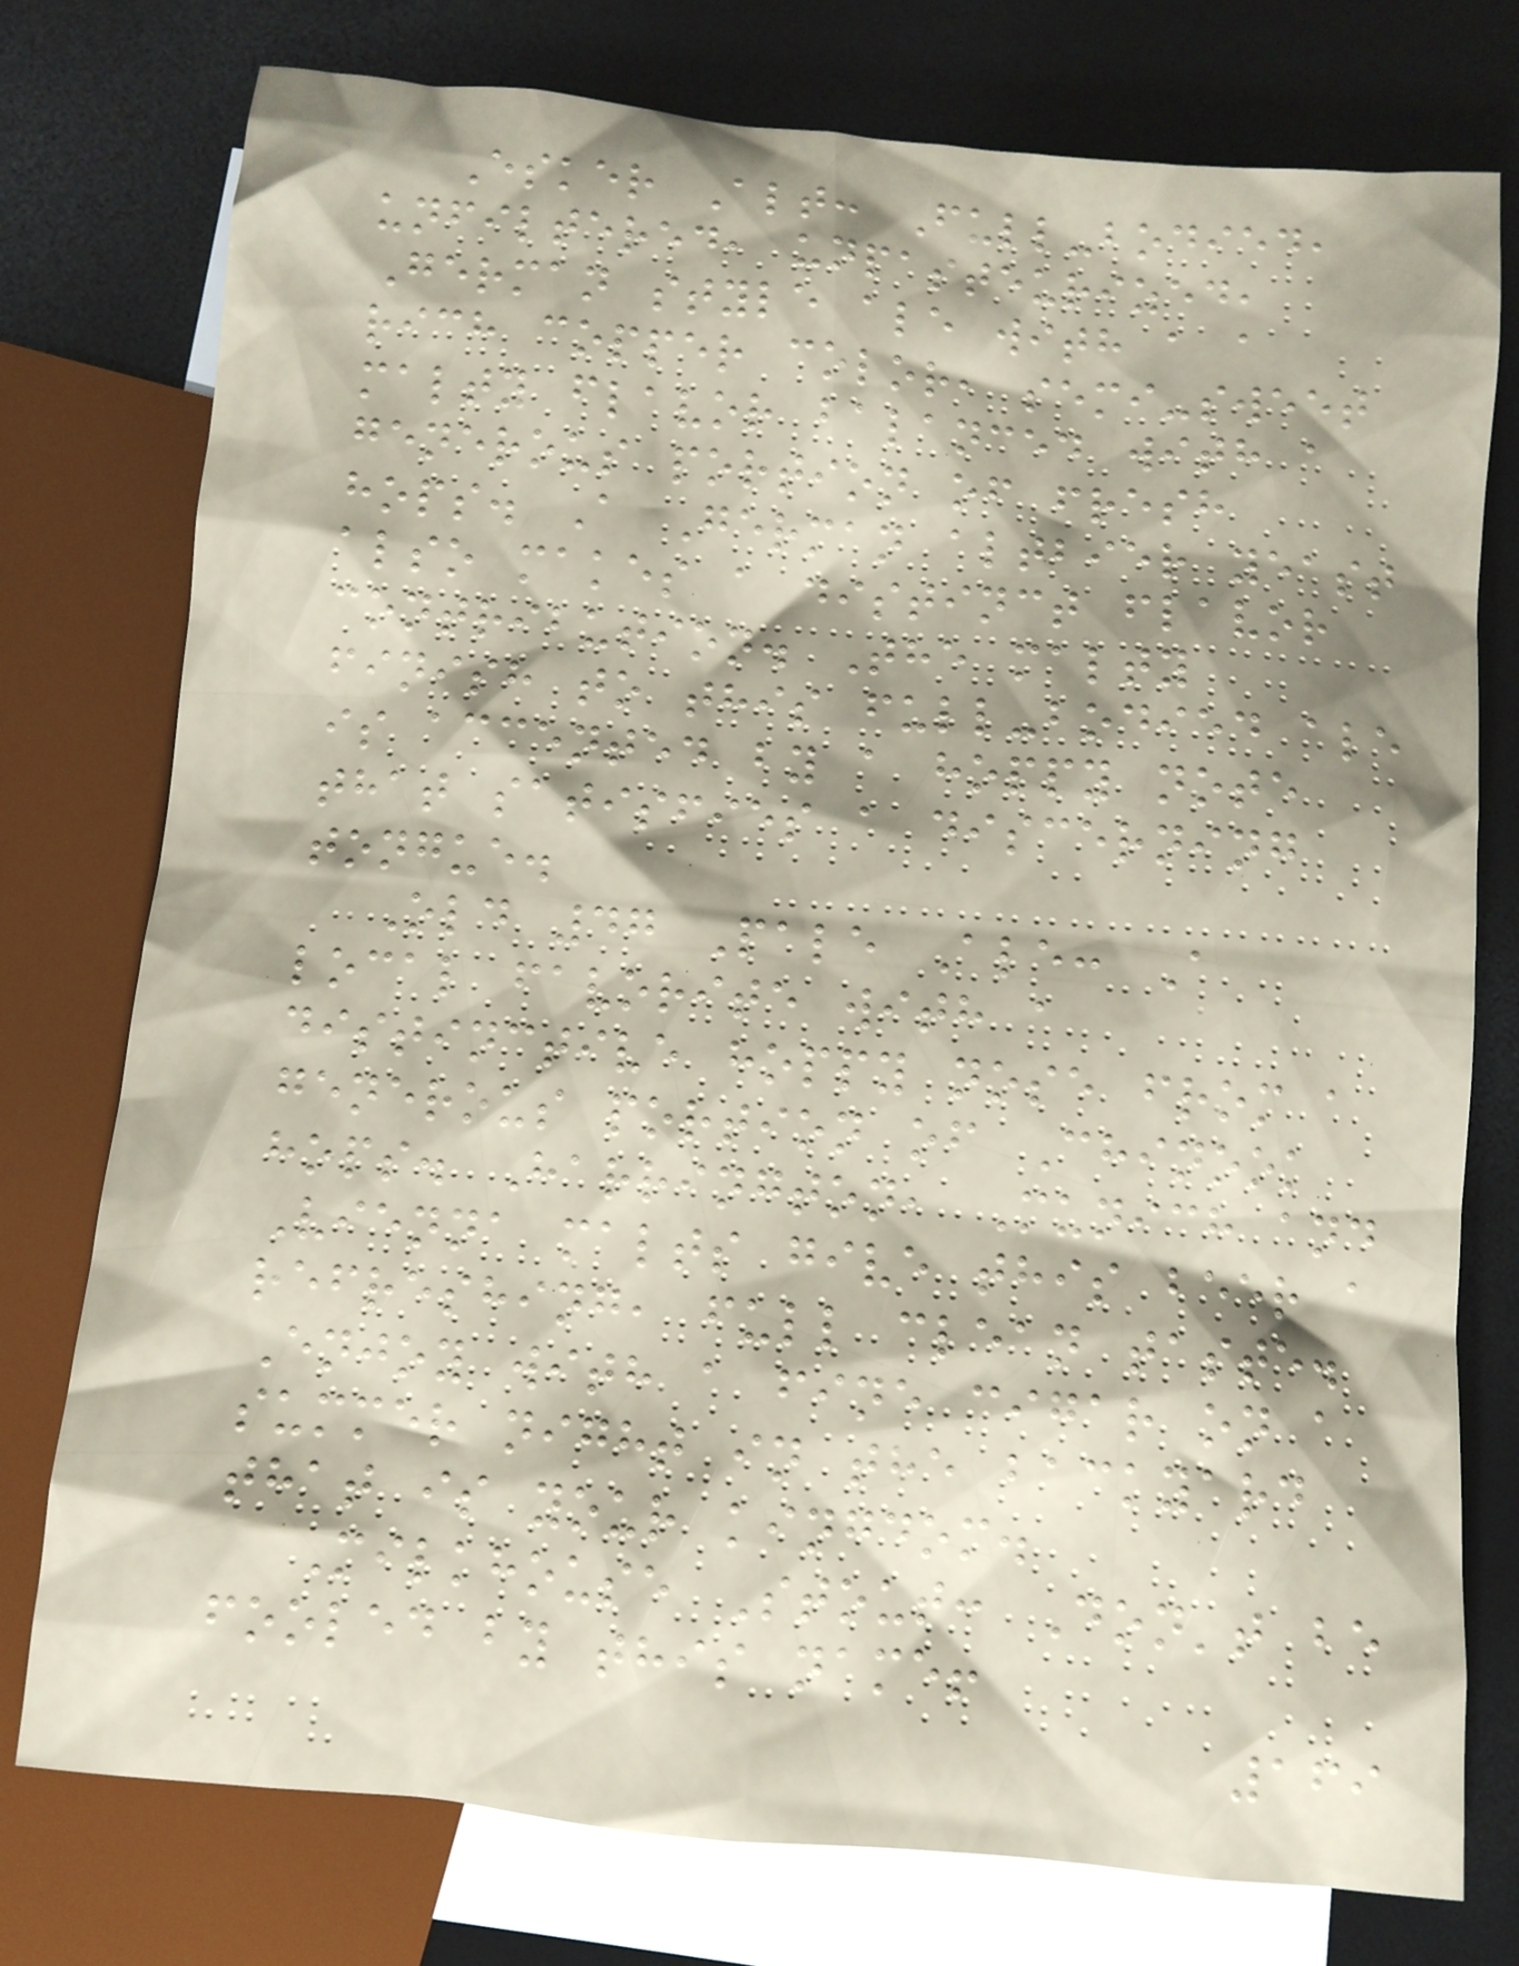Esker Alt: Full-bodied,
unfiltered, unpasteurized,
German style ale with a a
rich copper color, semi-sweet
malty flavor balanced with a
generous portion of fresh
hops. A German altbier yeast
also makes a distinct flavor
contribution. The malty
finish to this full-bodied ale
is accented by a hoppy note
that satisfies a discerning
tongue.
Old 47 Pale Ale: A
local favorite with a
distinctive hoppy nose from a
generous portion of Chinook
hops. Harrington, Munich and
Vienna malts give this beer a
refreshing, full clean taste.
Enjoy with a fine cigar on a
summer night in the backyard
that is your kingdom.
Milkhouse Stout: Don't be
fooled by this name!
169
